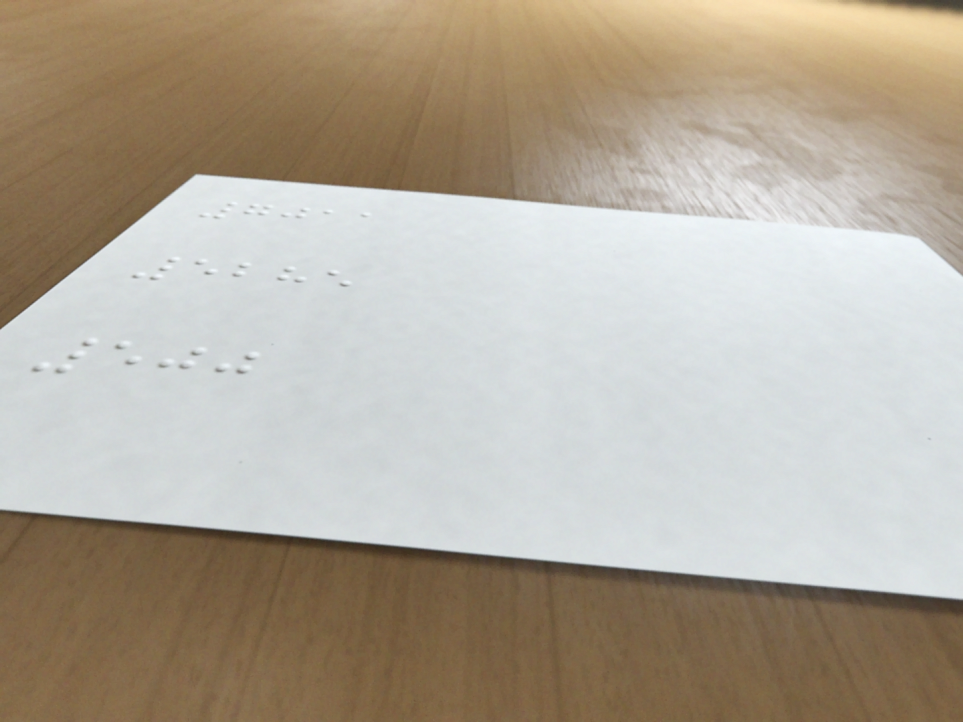7011
5285
500
